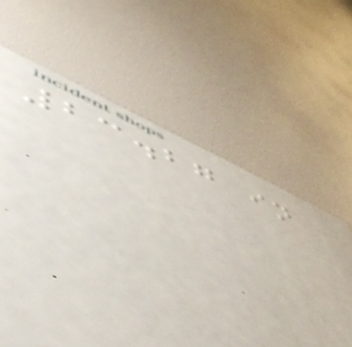23.27 in
